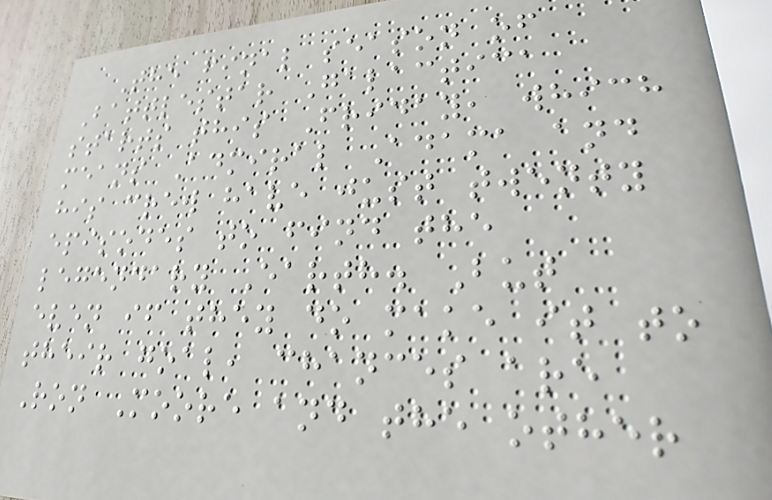The final season of
Battlestar Galactica
starts this Friday, which
means Admiral Adama and
his crew have just twenty
episodes to find the
legendary Earth. But
even if they do make it to
their goal, chances are
Ron Moore and the other
